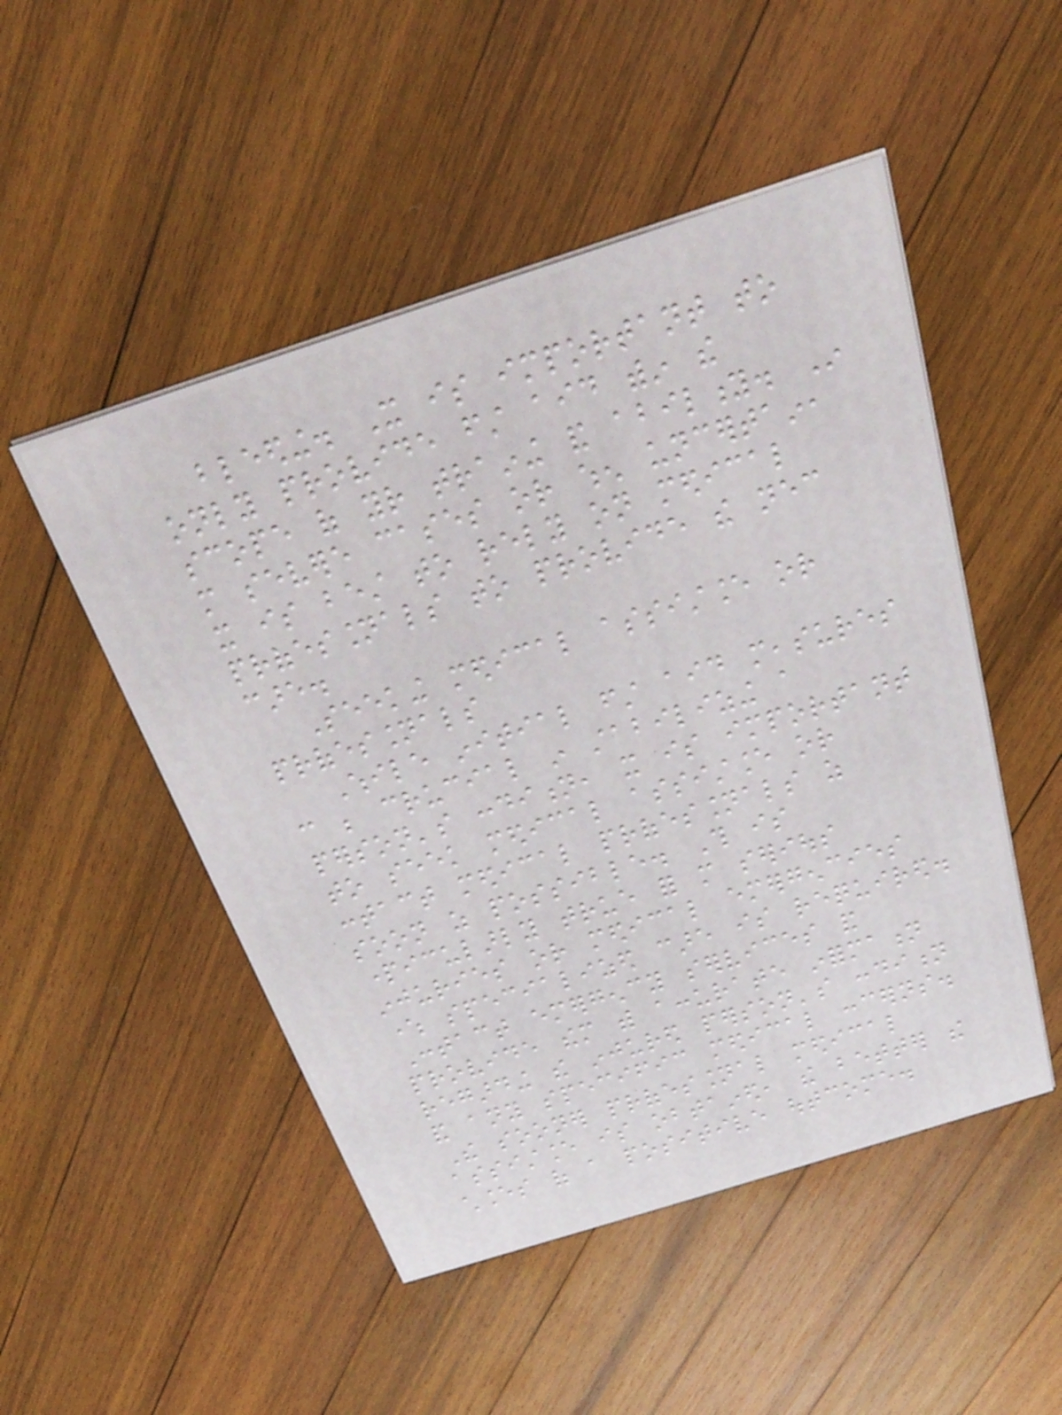bleeding. It is important to
only provide first aid within the
scope of your training and ability. In
more severe cases or when uncertain,
it is best to rely on medical
professionals to provide the necessary
care.
Seeking medical assistance or
professionals
While initial first aid measures
can be crucial in stabilizing a
person's condition, it is important
to seek medical assistance or
contact medical professionals as
soon as possible. This is
particularly true for more serious
injuries or medical emergencies
where specialized care is required.
Contact emergency services and
provide them with accurate information
regarding the injured person's condition
and any specific medical concerns.
The sooner professional medical
assistance is obtained, the better the
chances of a positive outcome.
